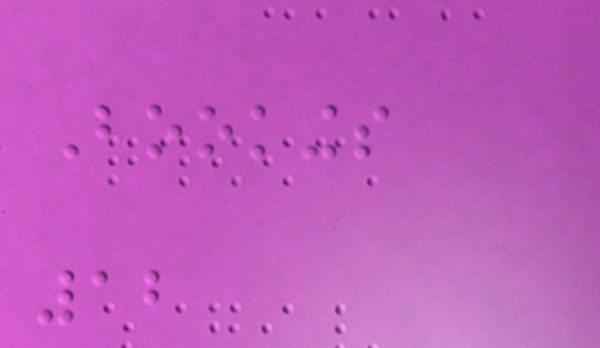Bookings
12
